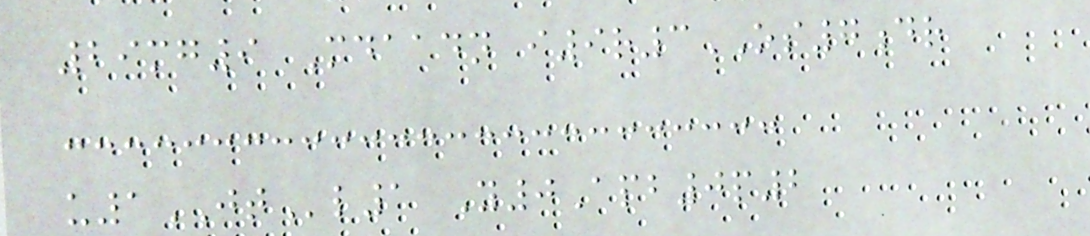29mg9 Mdaadn i9r3OS7dr
u1JTl1 Y0Apb0p2
